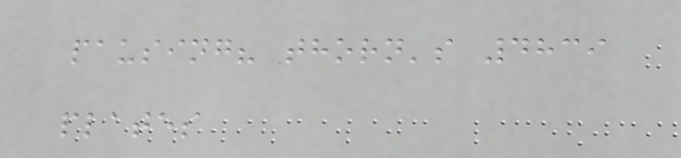pausing? thorn's 4839
plates
